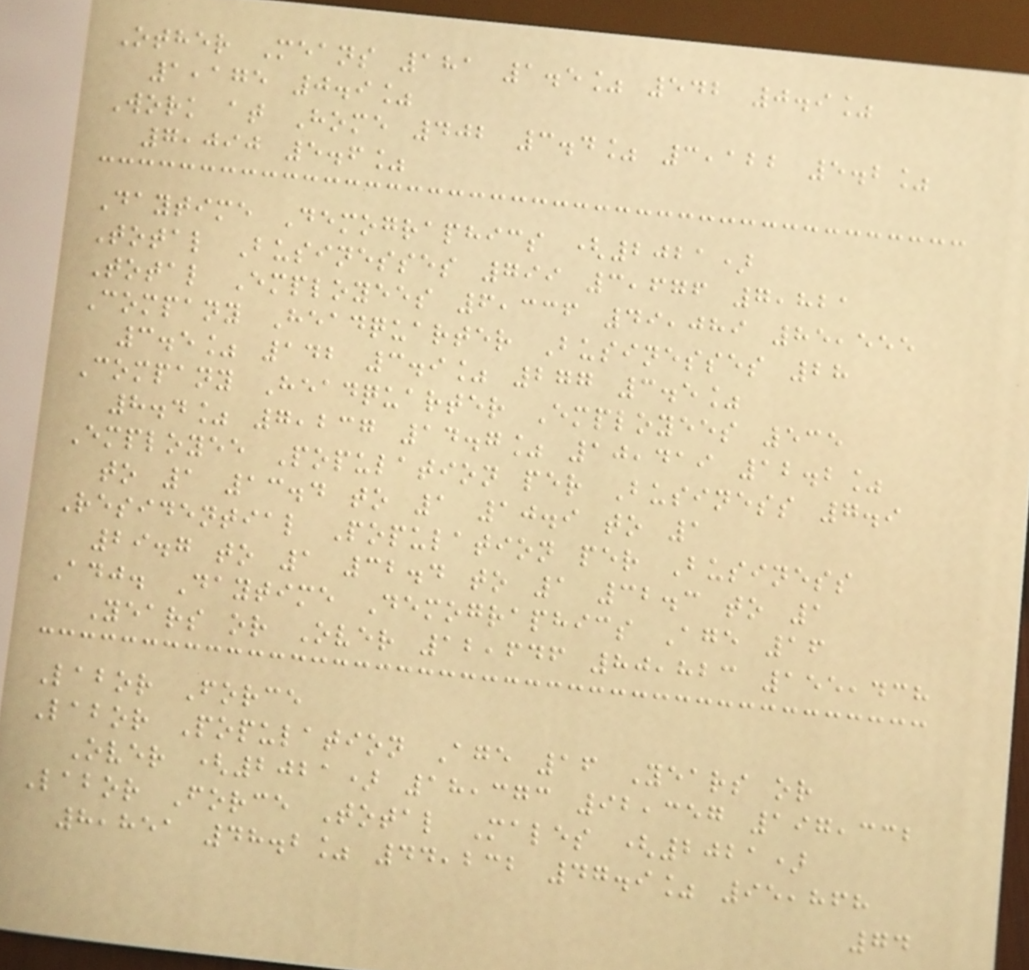Other Means 181 1.5% 542 0.9%
1,175 0.9%
Work at Home 402 3.4% 3,122 5.2%
7,090 5.6%
Daytime Demographics (2021)
Total Businesses 799 3,676 7,821
Total Employees 6,336 49,089 85,555
Company Headquarter Businesses 28
3.5% 142 3.9% 277 3.5%
Company Headquarter Employees 535
8.4% 7,237 14.7% 10,419 12.2%
Employee Population per Business 7.9
to 1 13.4 to 1 10.9 to 1
Residential Population per Business
29.7 to 1 32.4 to 1 32.3 to 1
Adj. Daytime Demographics Age 16
Years or Over 12,646 80,823 155,438
Labor Force
Labor Population Age 16 Years or
Over (2021) 18,373 92,357 197,332
Labor Force Total Males (2021)
8,851 48.2% 44,232 47.9% 95,868
74
